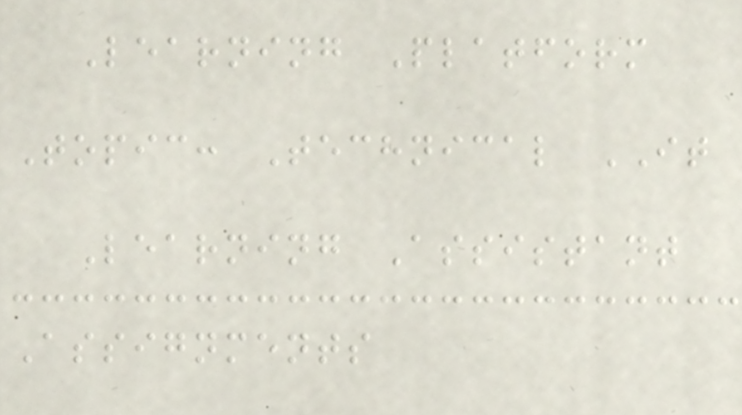Learning Platform
Topic: Technical IT
Learning Assistant
Assignments
